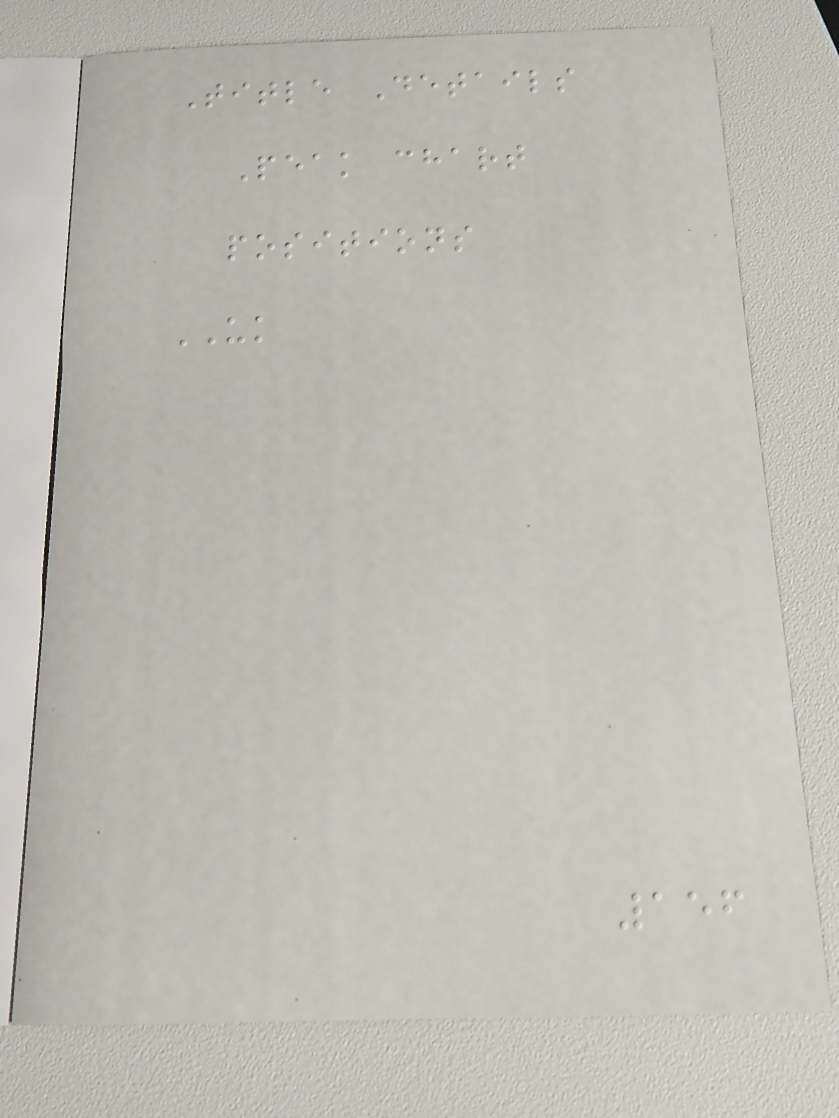Title Details
Peak chart
positions
UK
156
